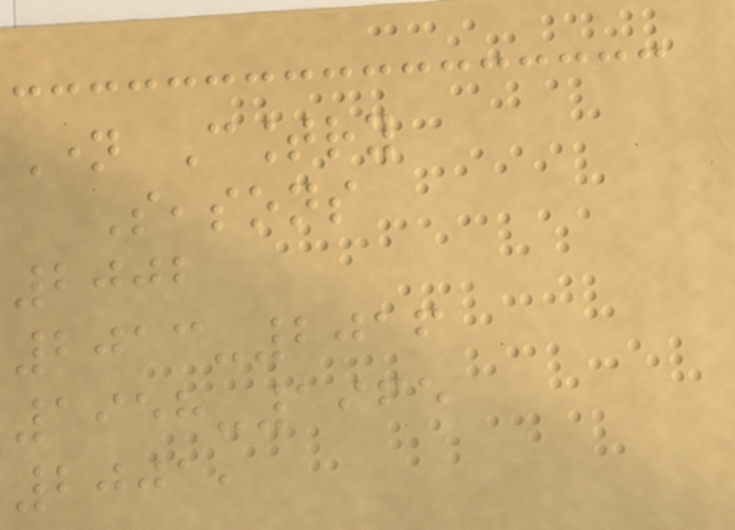Name Country
Seasons
2002
2013-2016
1958-1965
2001,
